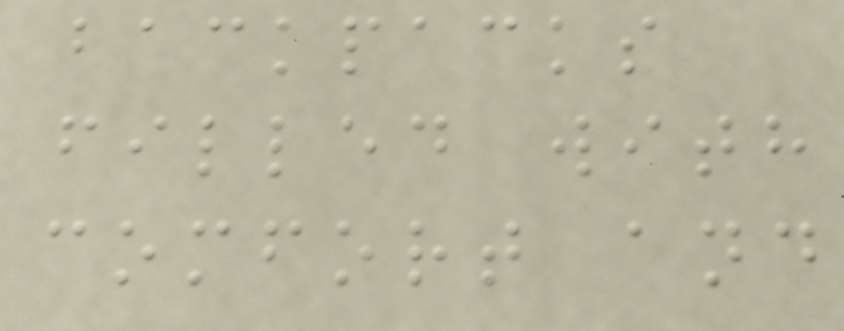backpacks
filled with
comfort and
